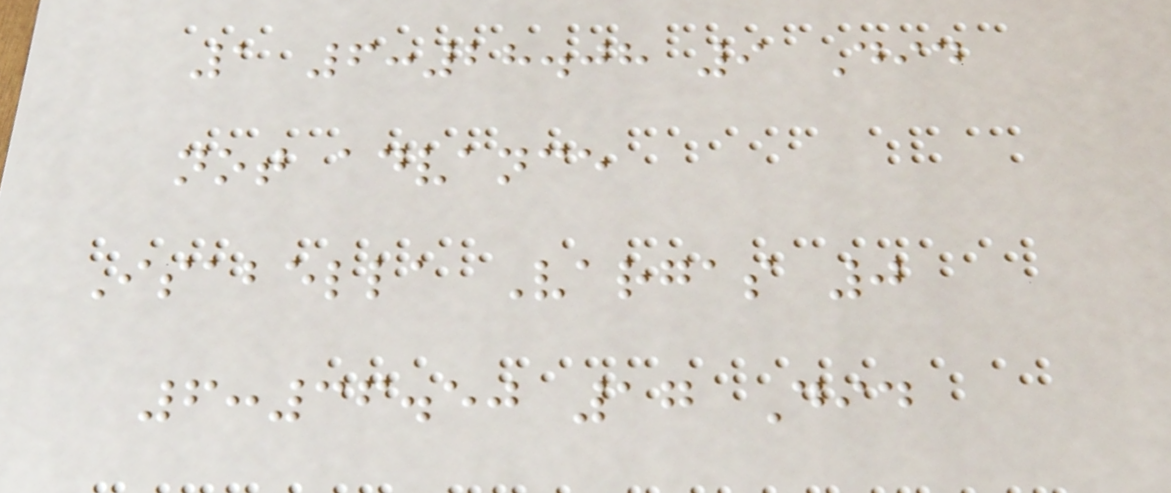1 6:28.08 9 Did
not advance
Isabella Vargas 0
6:36.50 17 Did
